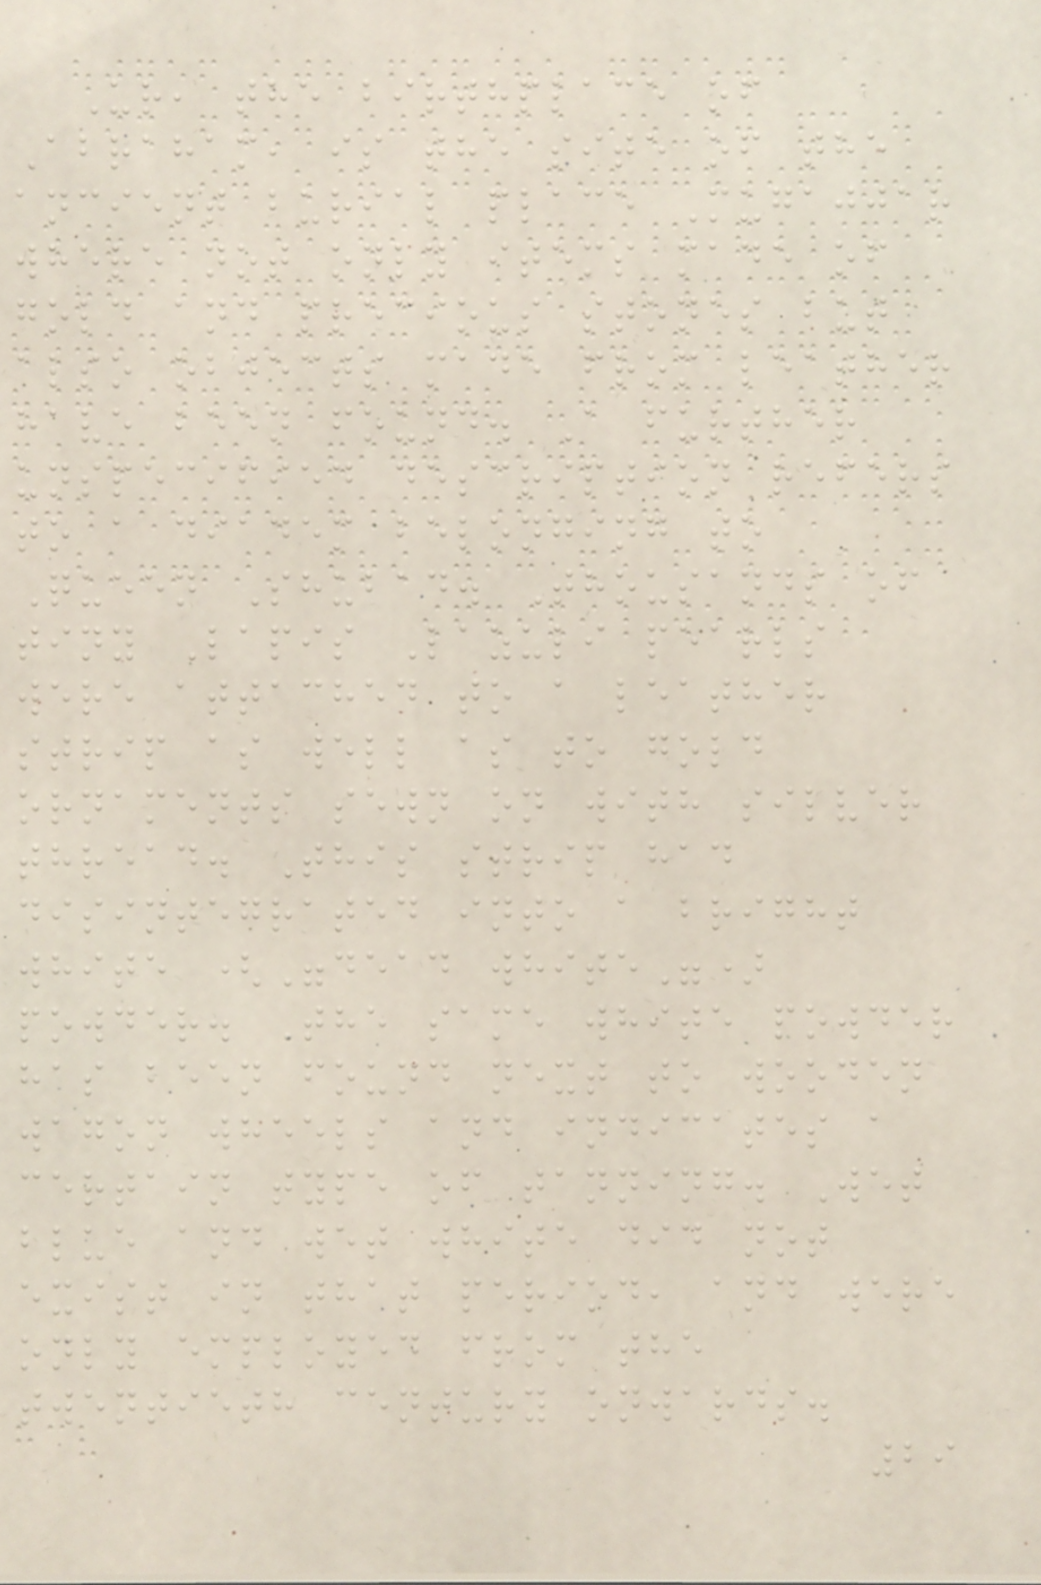Ur, the birthplace of
Abraham, is the site of the
ancient burial place Mugajjar
where not only items made of
gold and precious stones but
also objects made from leather
have been found. A further
unspecified description refers
to a diadem belonging to
Queen Shubad. Thousands of
tiny Lapis Lazuli pearls
were attached to a leather
strip as well as to gold
ornaments sewn on with silver
thread. This strip had
disintegrated into a bright
white ("dead white")
powder. The same white powder
has been found next to wooden
wagon wheels and indicates a
certain type of tanning. Wet
blue and wet white did not
exist in that period, and were
only employed from the
twentieth century onwards.
29
